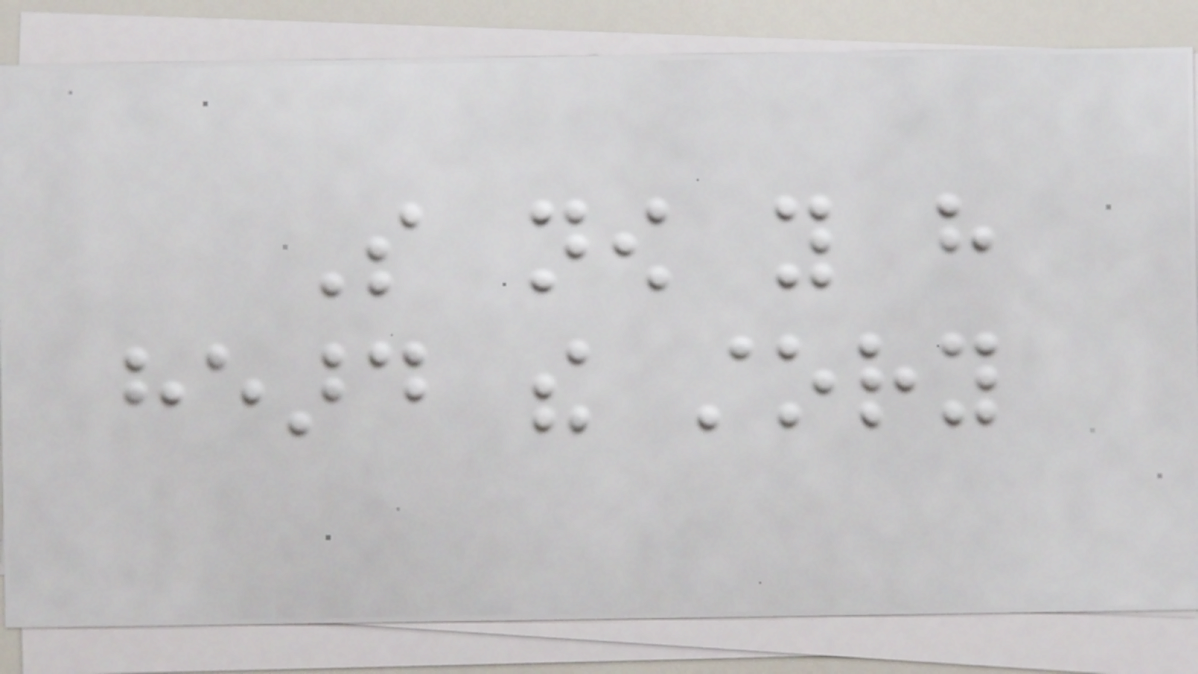So now you have
heard the story
